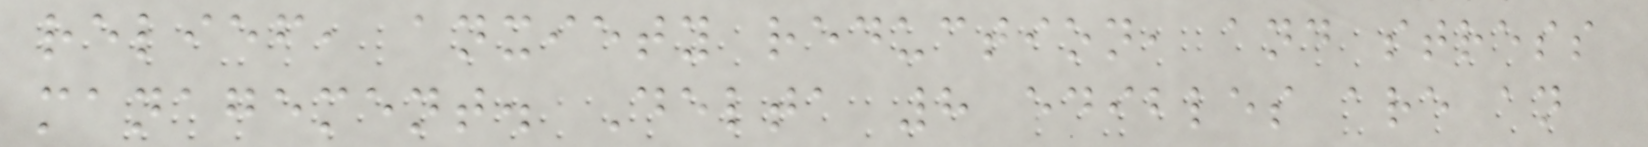relief, anxiety reduction, and stress
management. Delta 8 edibles are an
